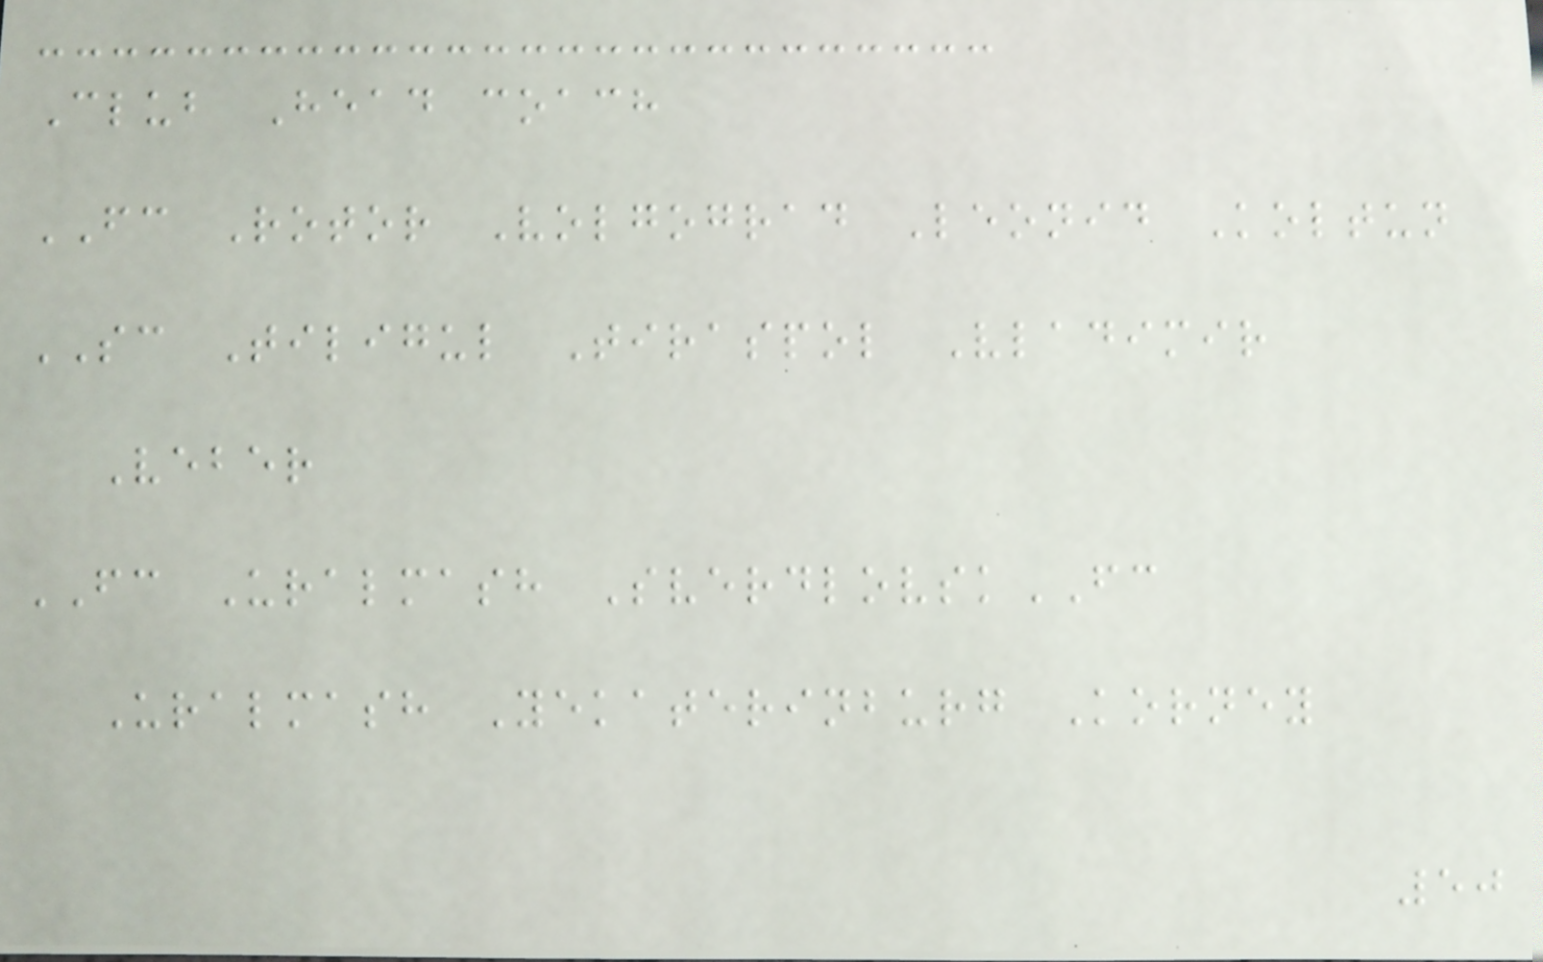Club Head coach
FC Rotor Volgograd Leonid Koltun
SC Tiligul Tiraspol Vladimir
Veber
FC Uralmash SverdlovskFC
Uralmash Yekaterinburg Korney
50
